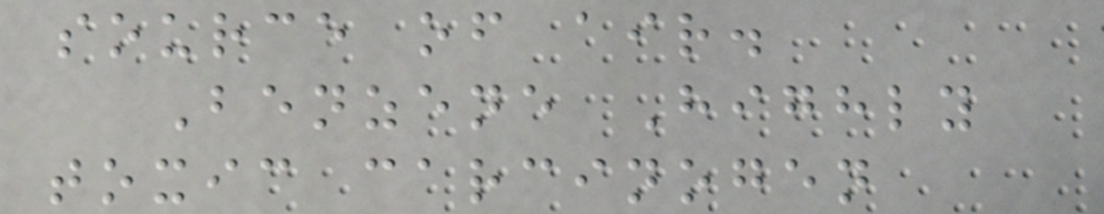source of air.
Benzene Highly
toxic carcinogen
